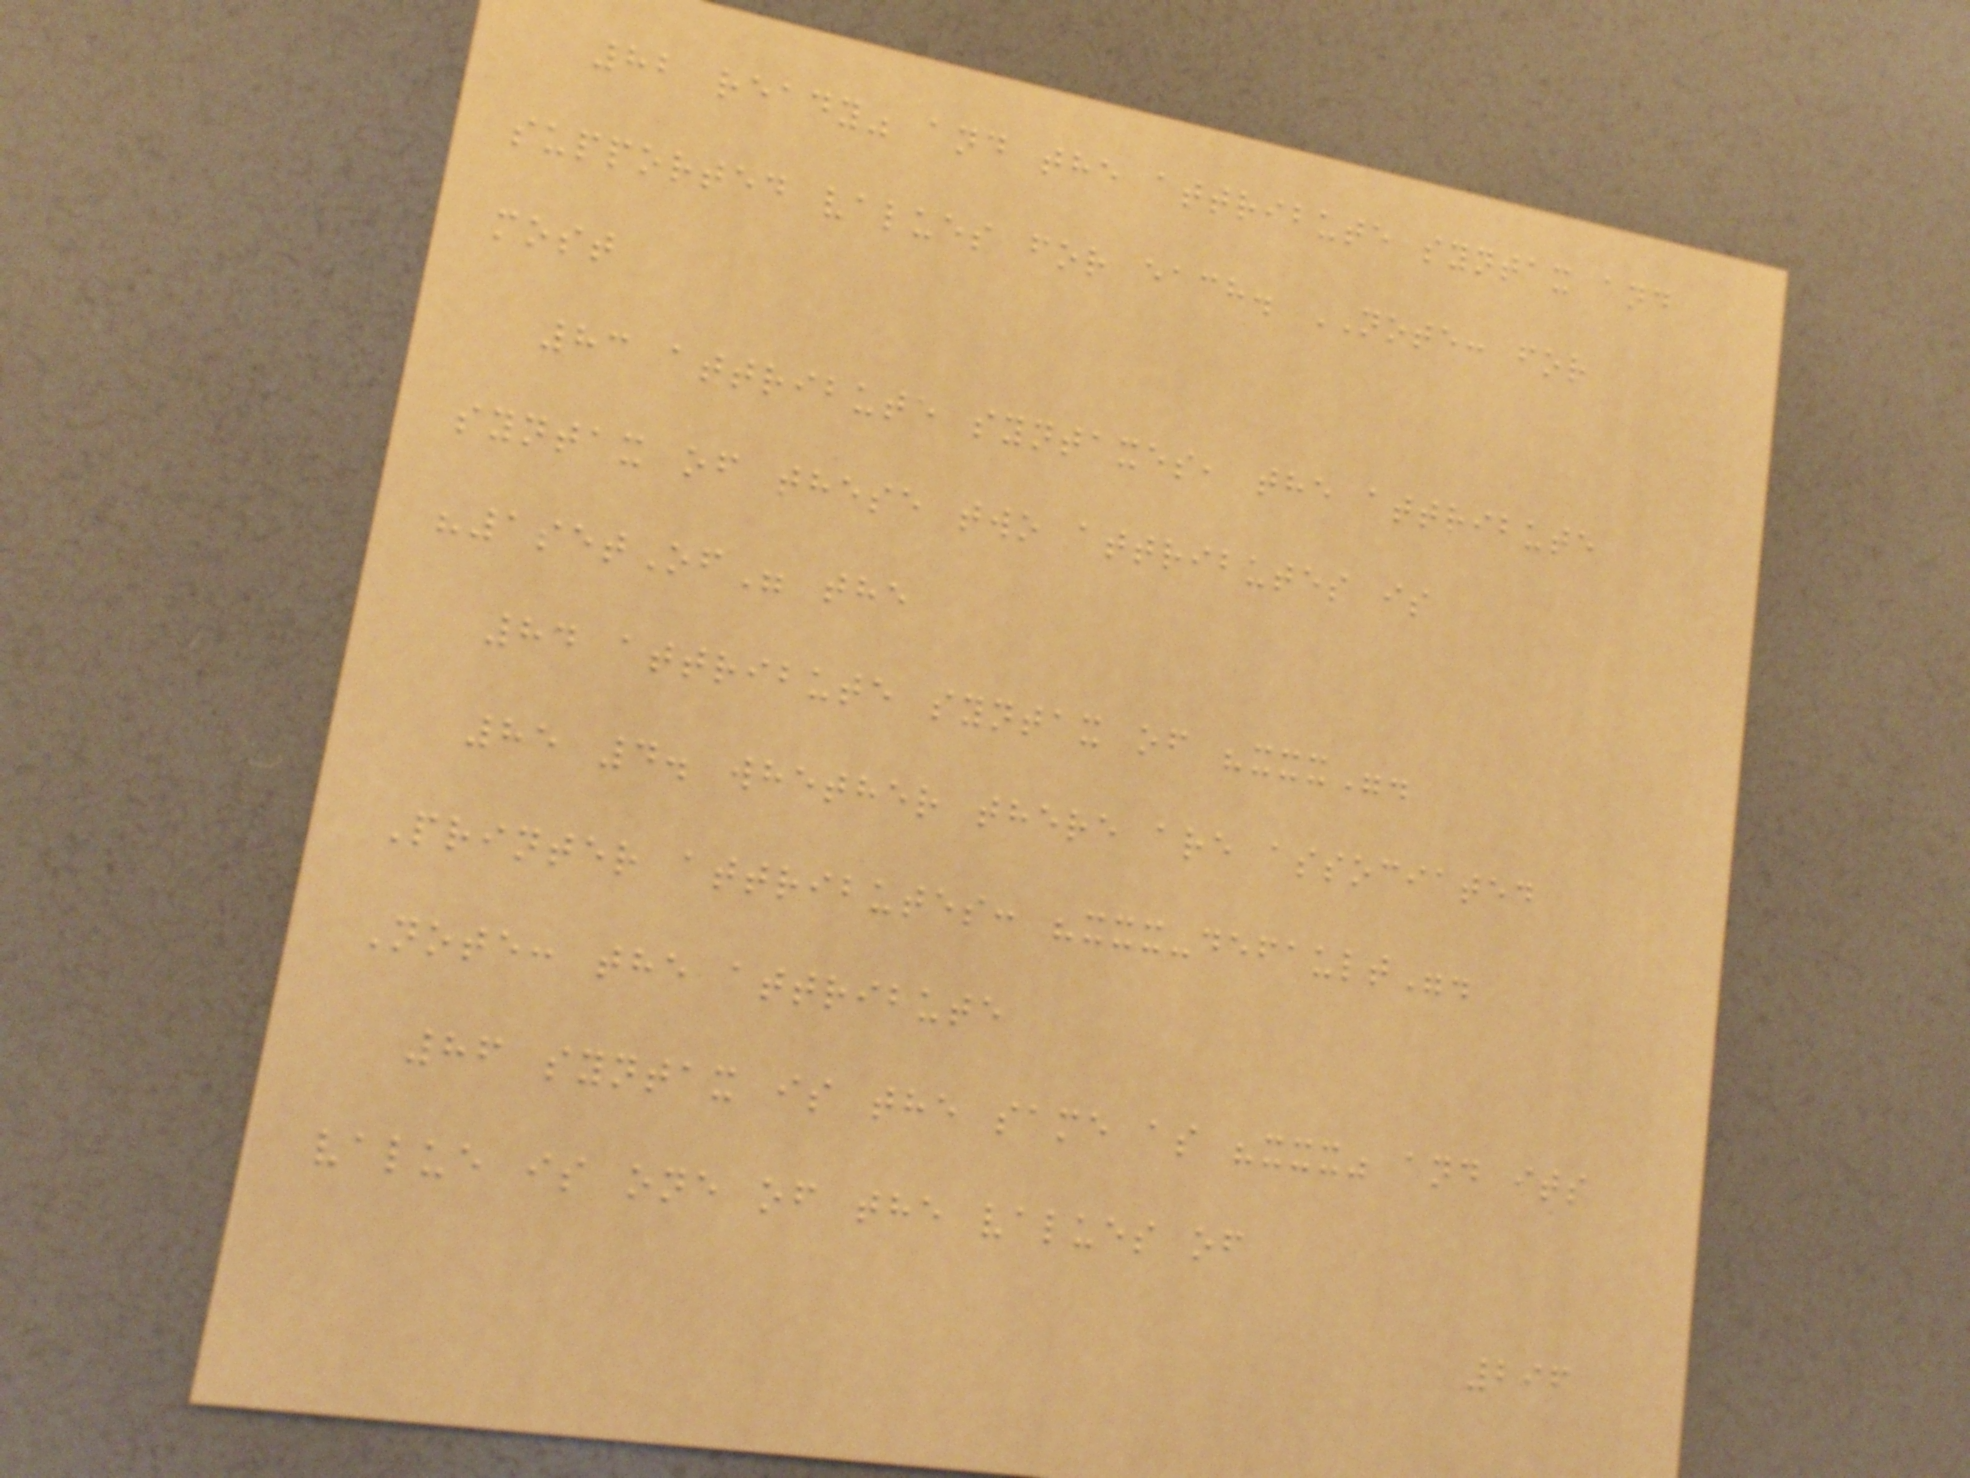82 ready" and the attribute syntax and
supported values for each. NOTE: for
most
83 attribute syntaxes, the attribute
syntax of these two attributes is
"1setOf" the
84 attribute syntax of "xxx".
85 4. whether there are associated
Printer attributes: "xxx-default".
Note: the attribute
86 syntax is the same as "xxx" and its
value is one of the values of
296
